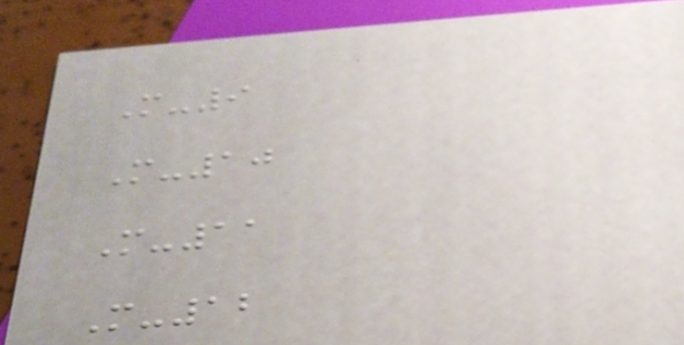M-9
M-10
M-11
M-12
